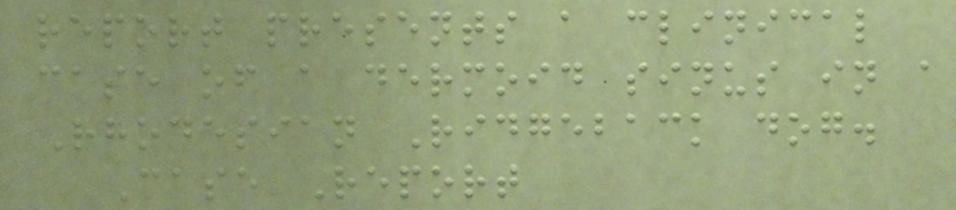report presents a clinical
case of a dermoid sinus in a
Rhodesian Ridgeback dog.
Case Report
